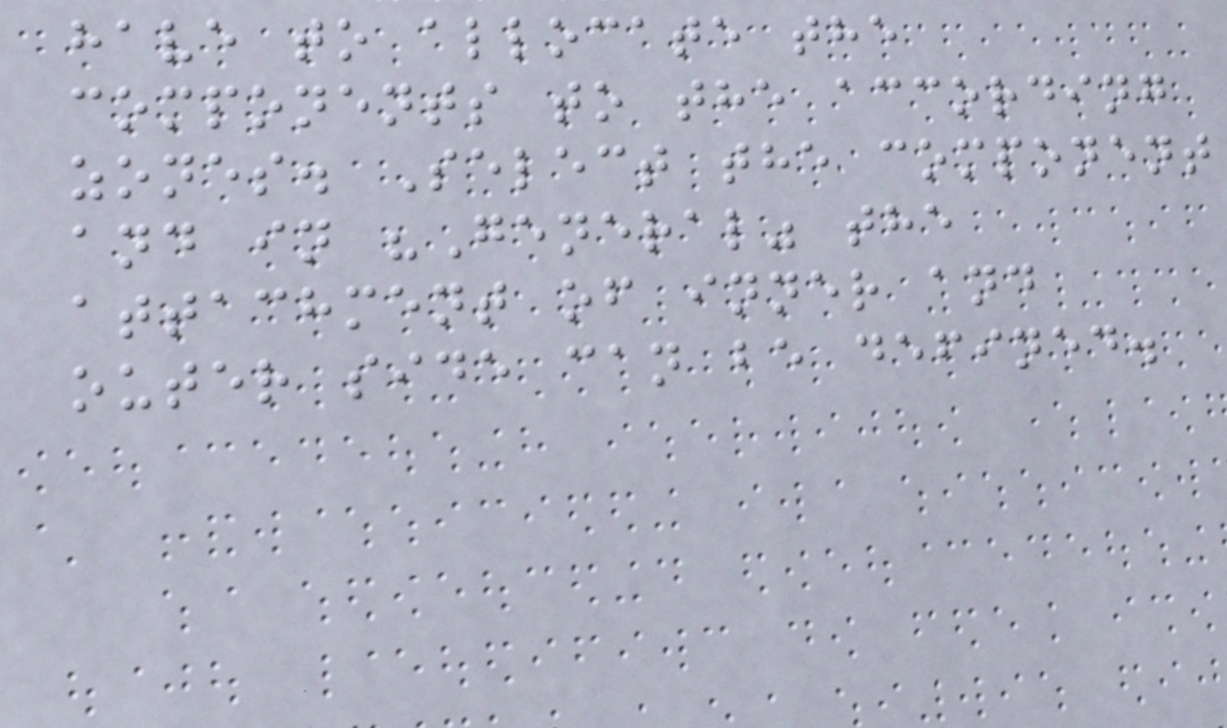have to allocate the
components to the according
zones. Select the component
and in "General" the
attachment of inner and
outer side can be defined.
